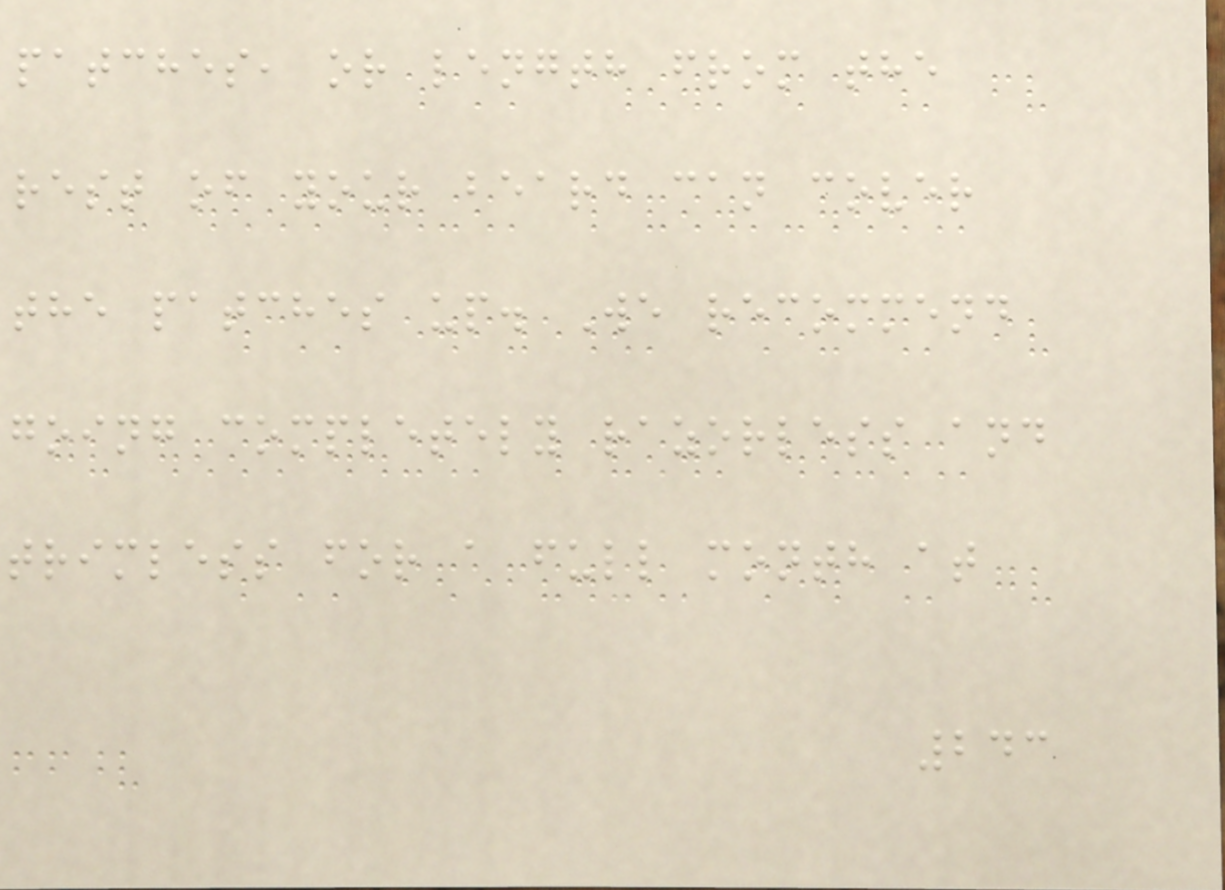patches, or length from the
rest of your beard can cover
the patches up. We recommend
going completely razorless and
trimless for a full month at
243
